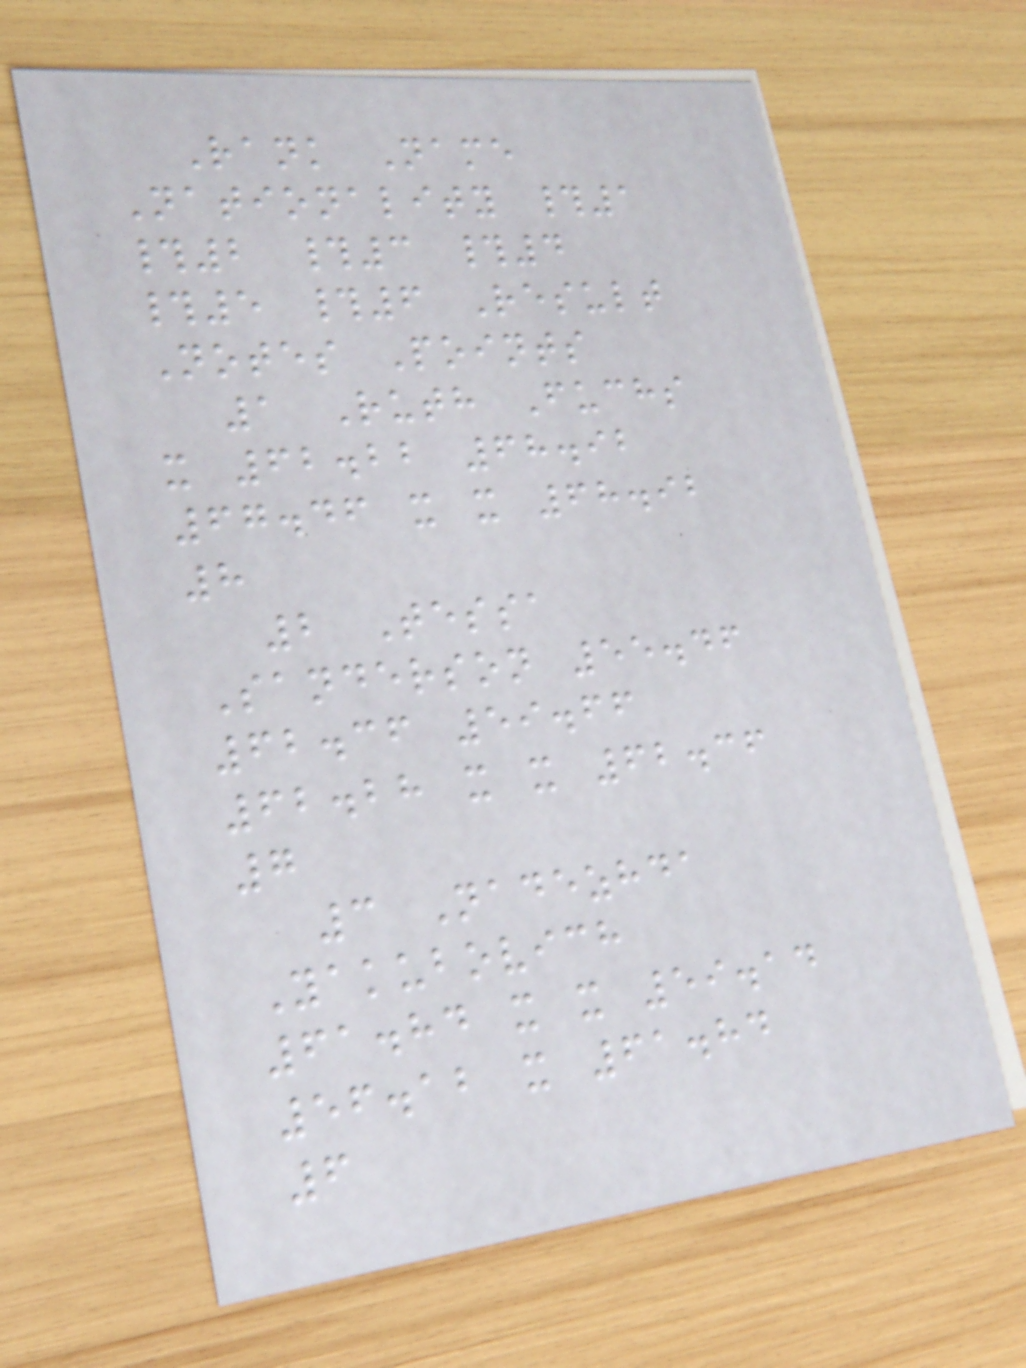Rank Name
Nationality #1
#2 #3 #4
#5 #6 Result
Notes Points
1 Ruth Fuchs
x 62.22 68.92
67.46 x x 68.92
8
2 Tessa
Sanderson 55.46
62.36 59.66
62.28 x x 62.36
7
3 Nadezhda
Yakubovich
61.84 x x 59.14
56.12 x 61.84
6
